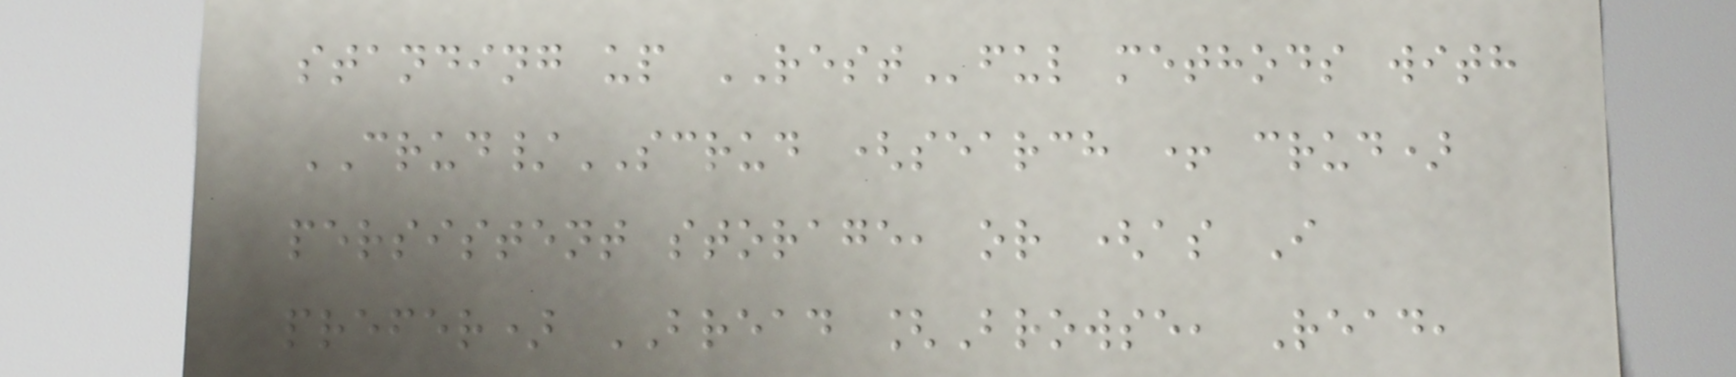standing up RESTful methods with
CRUD/SCRUD (search + crud)
persistent storage, or (as I
prefer) BREAD [Browse, Read,
